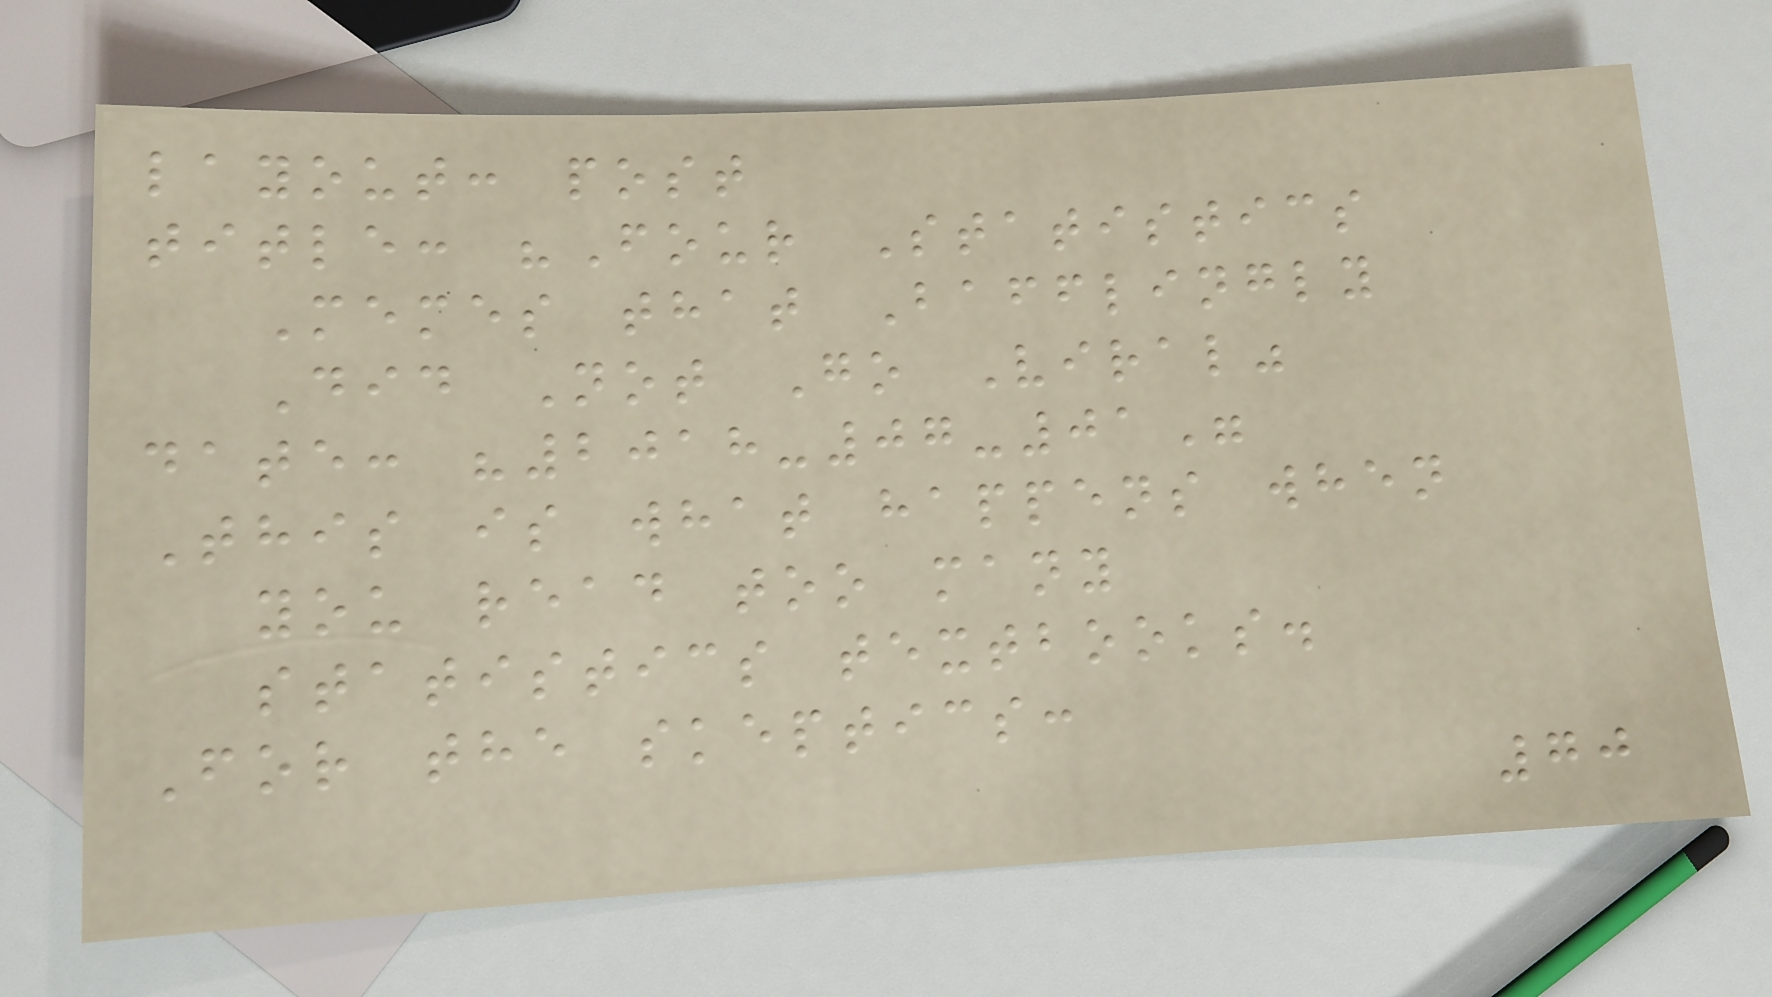layout: post
title: "Four Statistics
Memes that Bafflingly
Did Not Go Viral"
date: "2018-07-01"
This is what happens when
you read too many
statistics textbooks.
For the skeptics:
70
